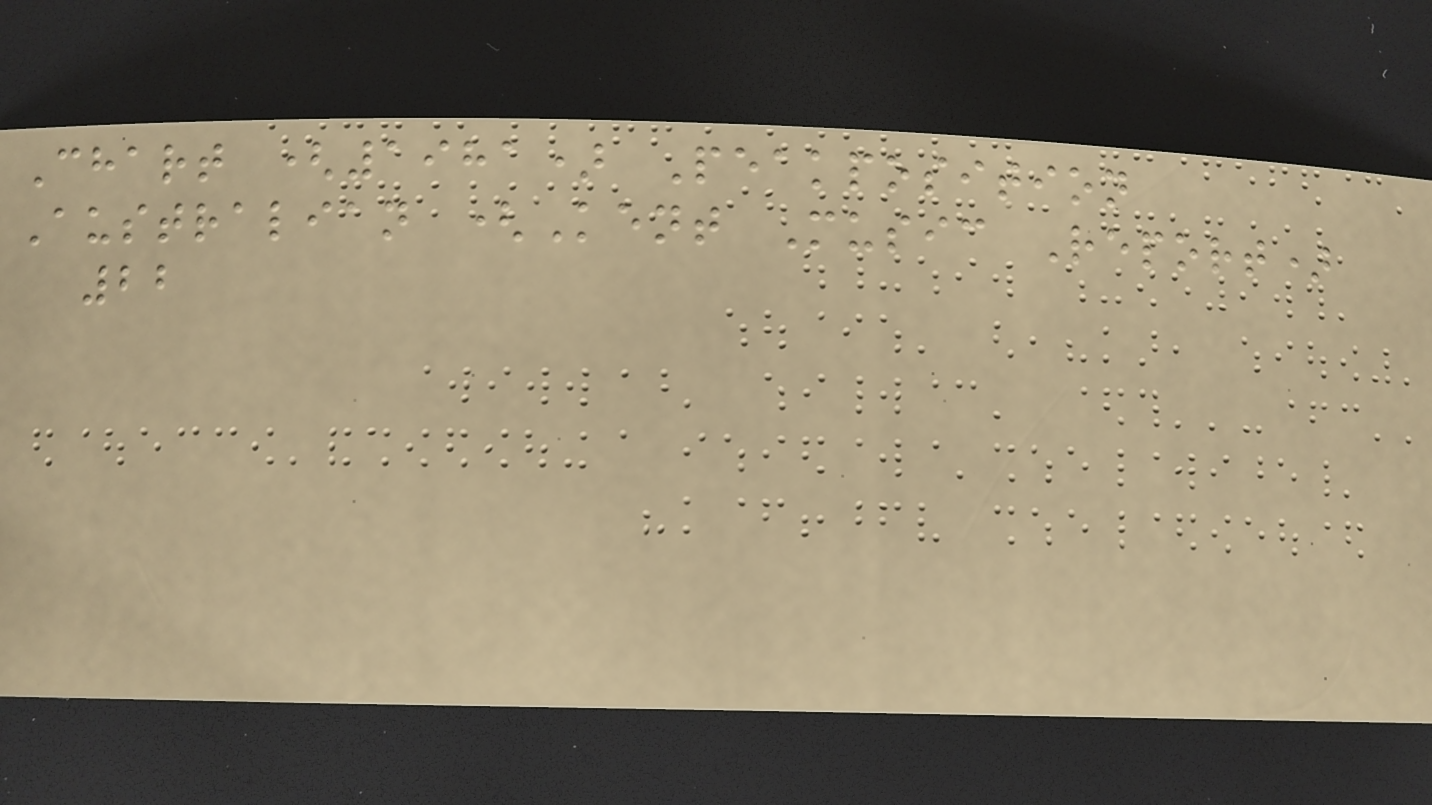Chart (1981) Peakposition
Australian (Kent Music Report)
22
